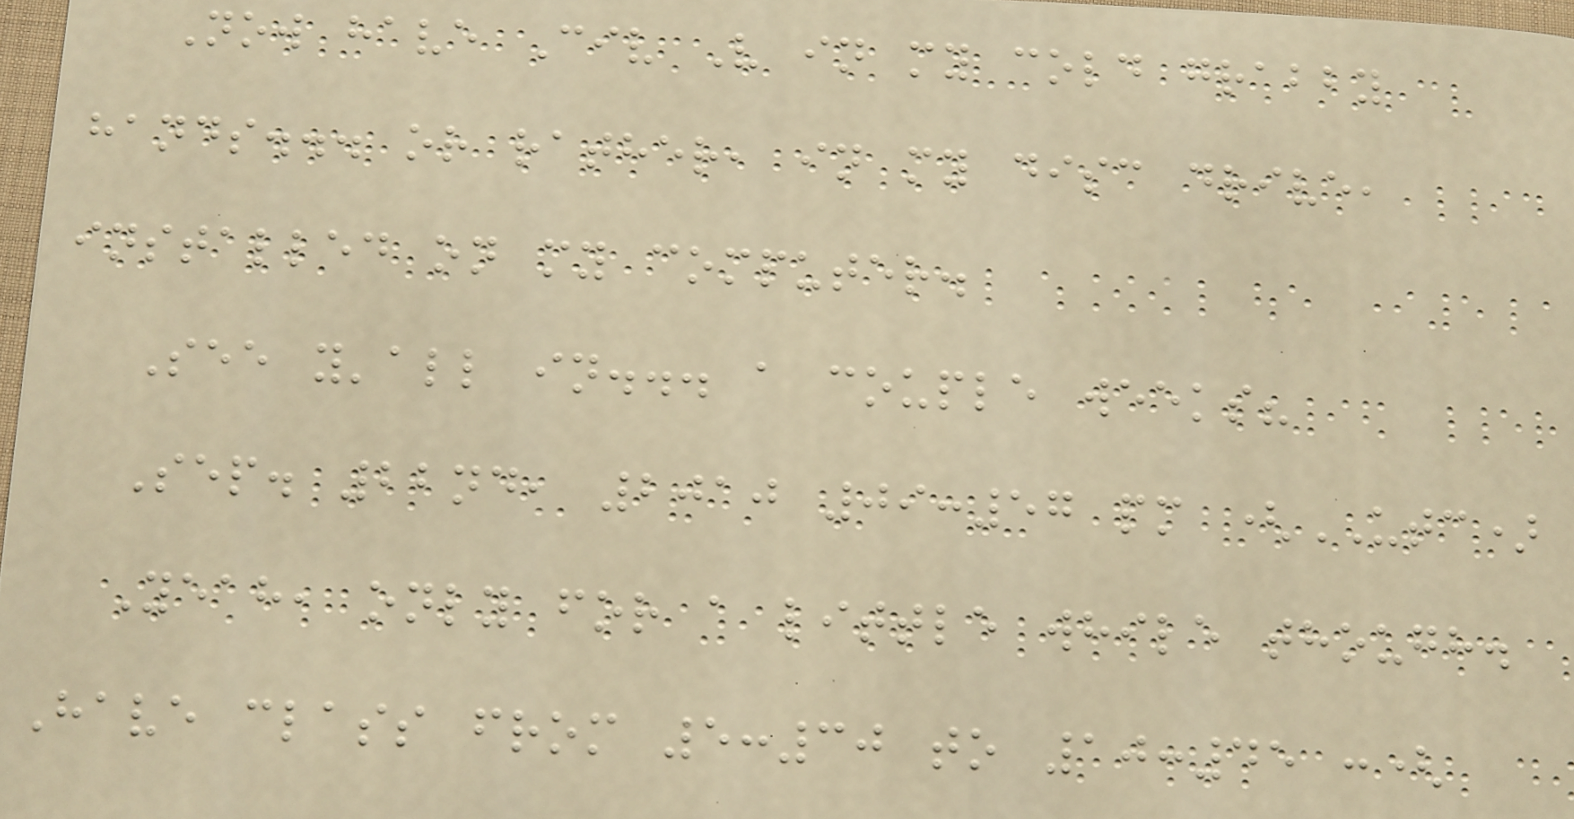Now have Civ V in my cold grabby
hands... or rather, in my disc drive,
installed on my computer.
See y'all in... a couple weeks?
Sep. 22nd, 2010 09:57 pm (UTC)
Yeah, only for a little while though.
Have class from 5:30 to 10:45 :(
